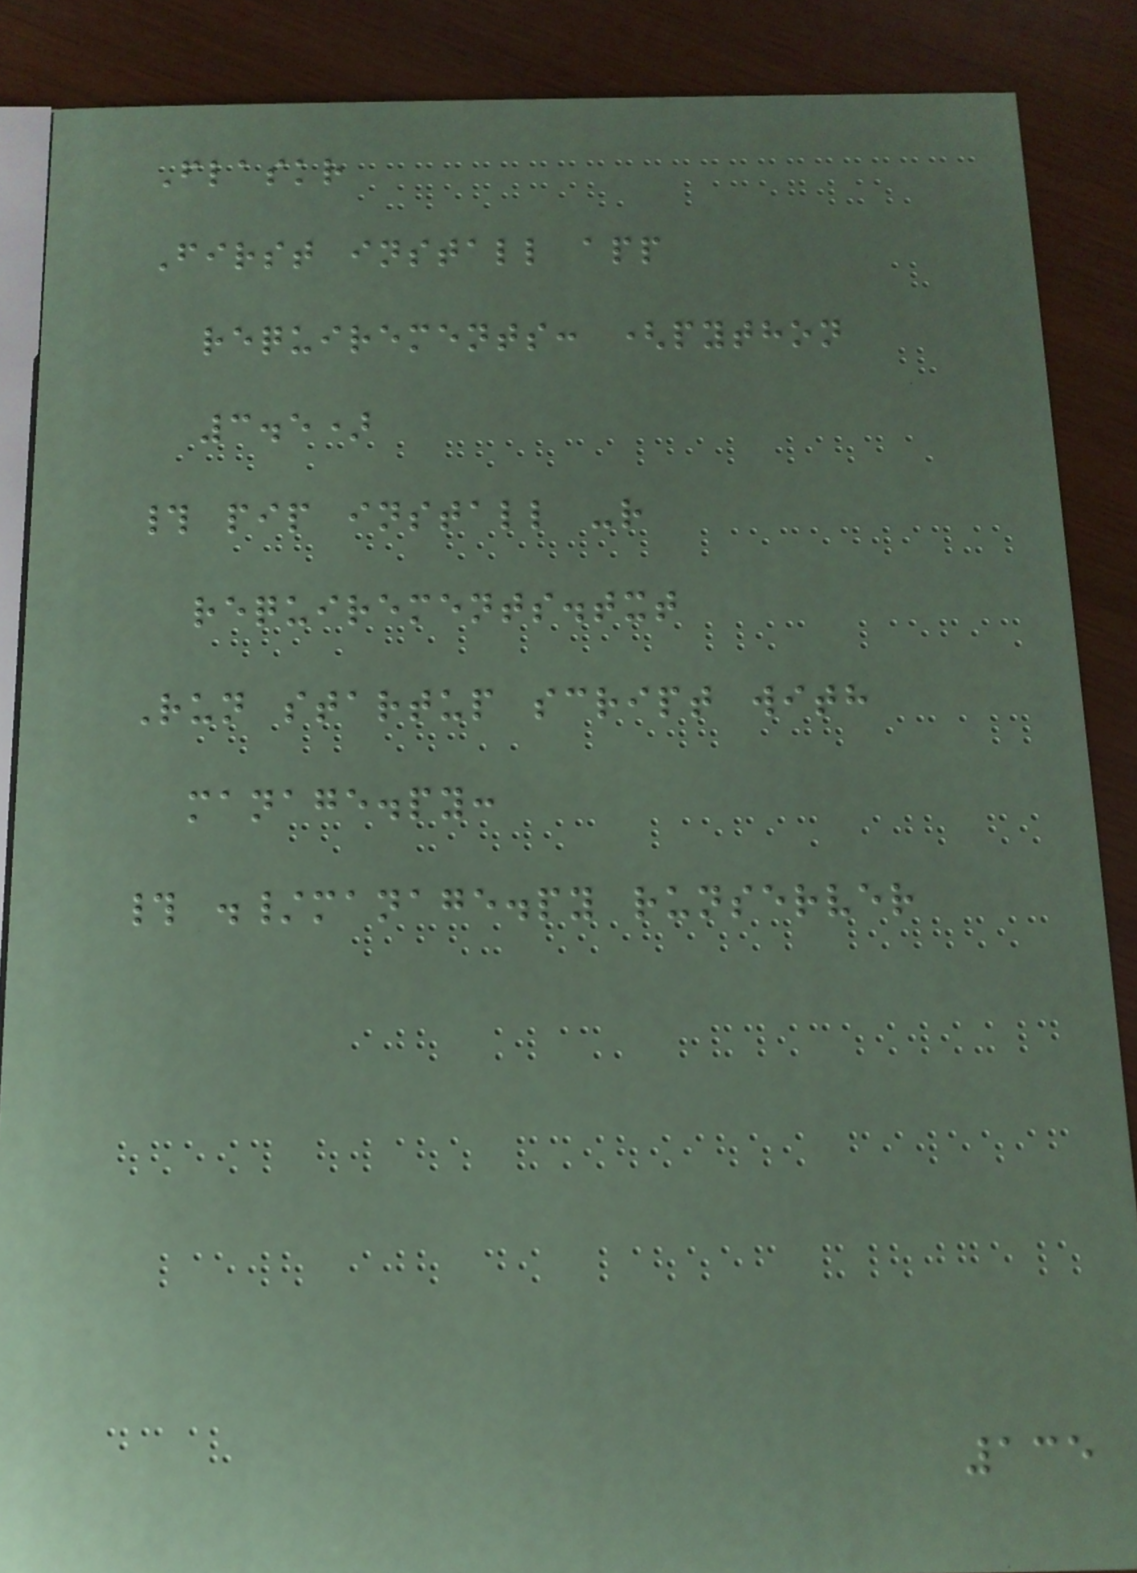Flaskr
First install app
requirements: (python
3.5)
# pip install -r
requirements.txt
Run startup script with
manage.py:
# ./manage.py runserver
135
